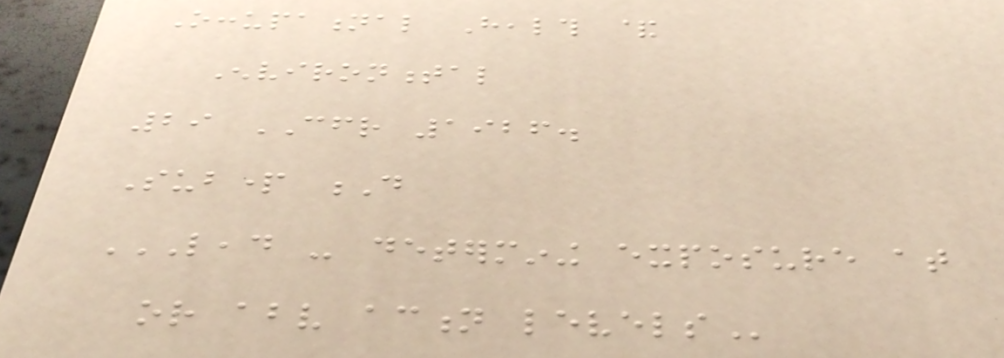Occupational Health &
Environmental
29 CFR 1926.
Subpart D
LEAD - DETERMINING EXPOSURE AT
OR ABOVE ACTION LEVELS
